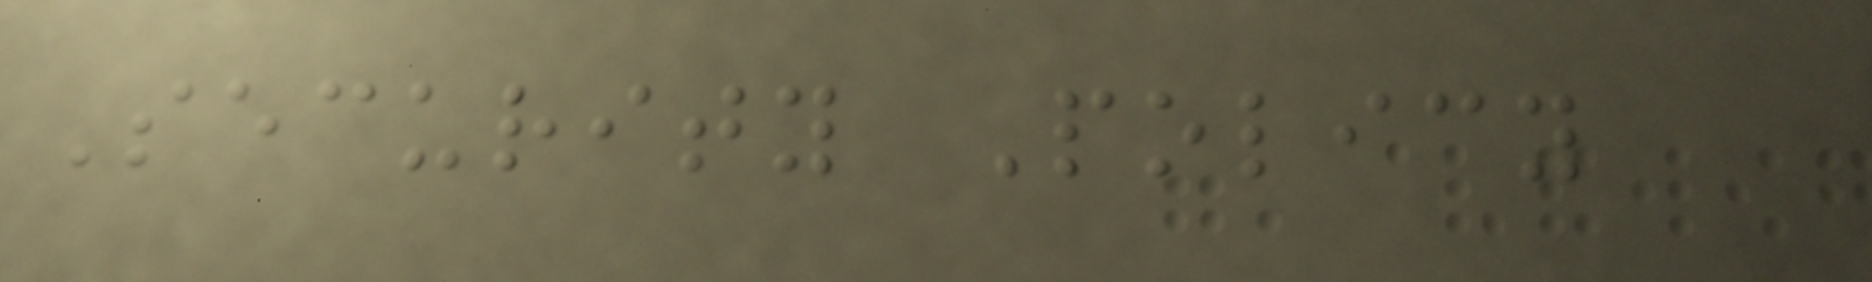Security Policy
